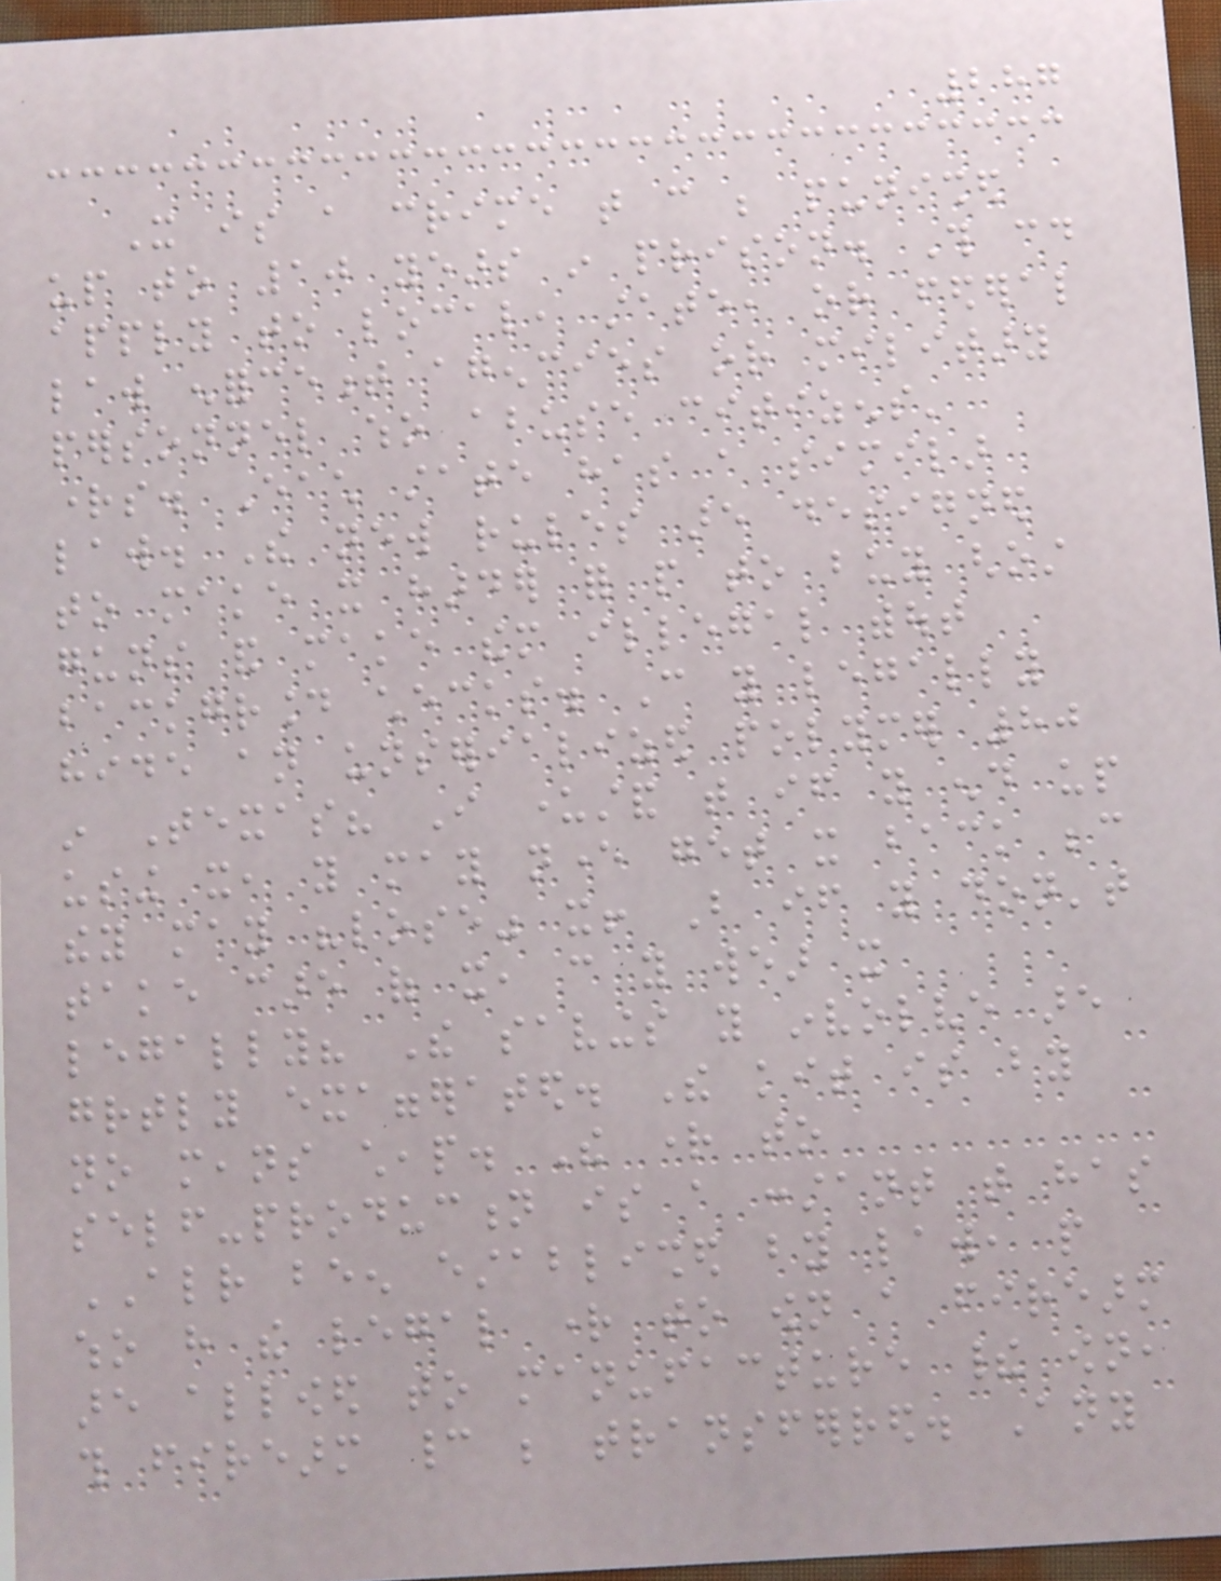287
It is a crime that can be punished
up to 10 years in prison. This could
apply to local, state, or federal
law enforcement agencies or military
personnel who abuse citizens'
rights. Each state has a similar
law. The new rules are designed
to make it harder for people to buy ghost
guns and make them illegal without
background checks. Can you legally
hide an unserialized polymer 80
in Texas? I understand that if you end up
using it, you may never get it back because
they may "lose" it! But if you don't
take care of it, can you wear it
legally? The savings you involve are
greatly exaggerated. The kit is by
no means cheap. The right to
self-production is a constant that has
ALREADY been established by law, people
who have the legal right to own a firearm
are allowed to manufacture their own,
this firearm cannot be transferred. Any
